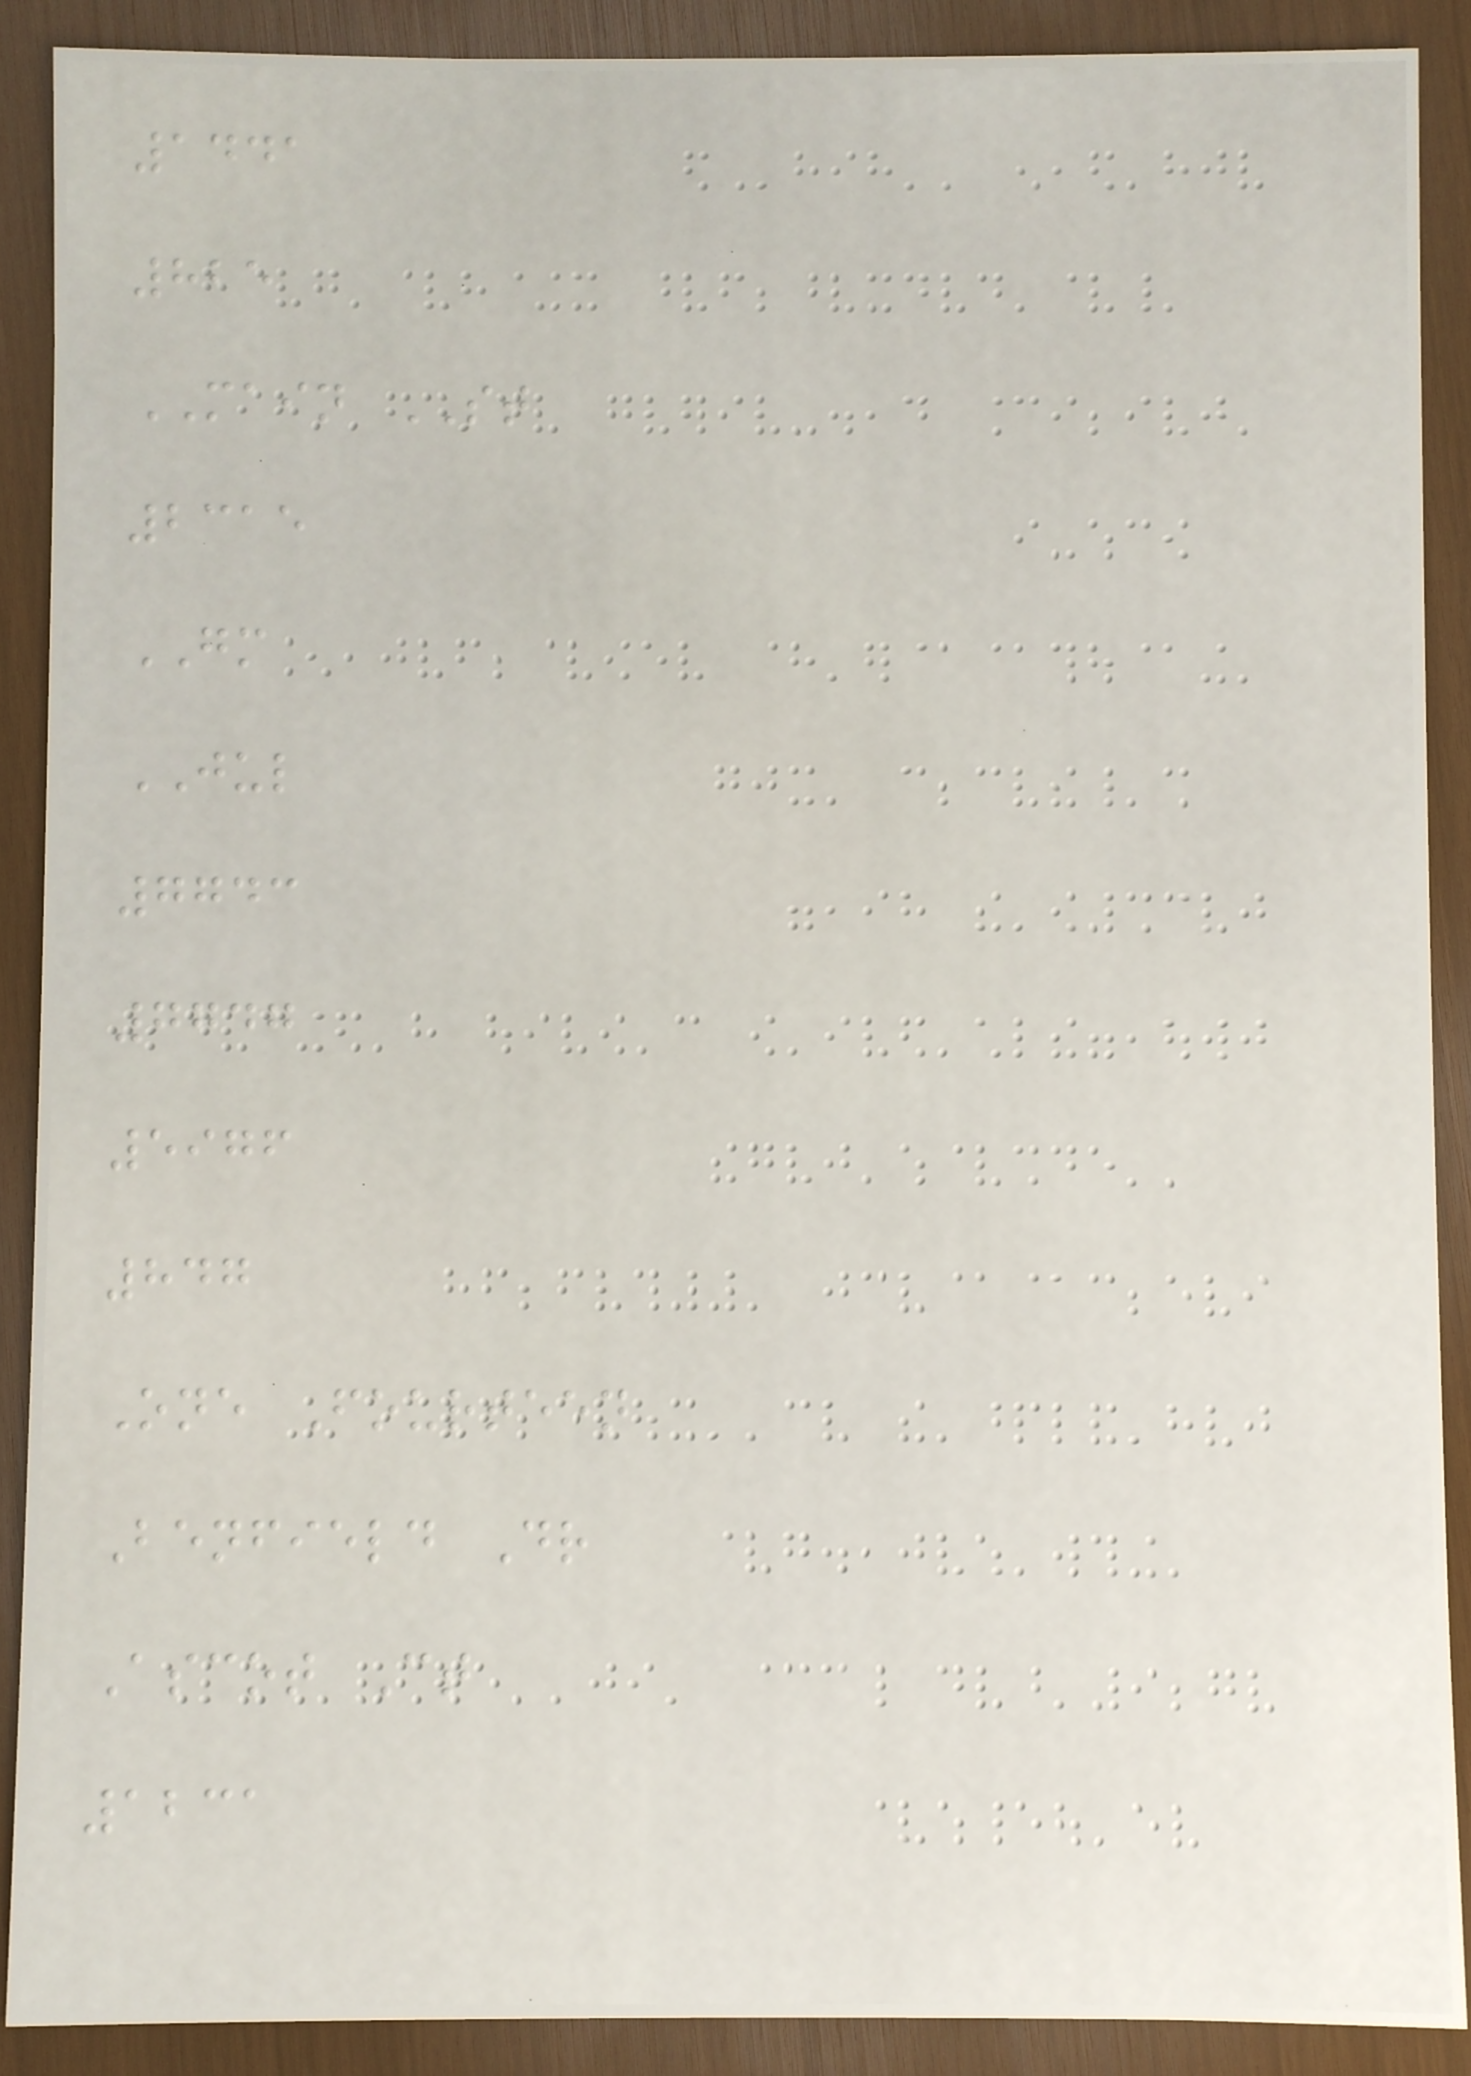1441
825
MAIN ST
2315
GM
JUL
7743
7747
5976
847
One Fourteen
Benfield Dr
Ascot Ct
1231
